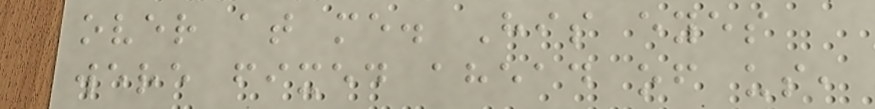over at me. His eyes
were fixed ahead of us,
